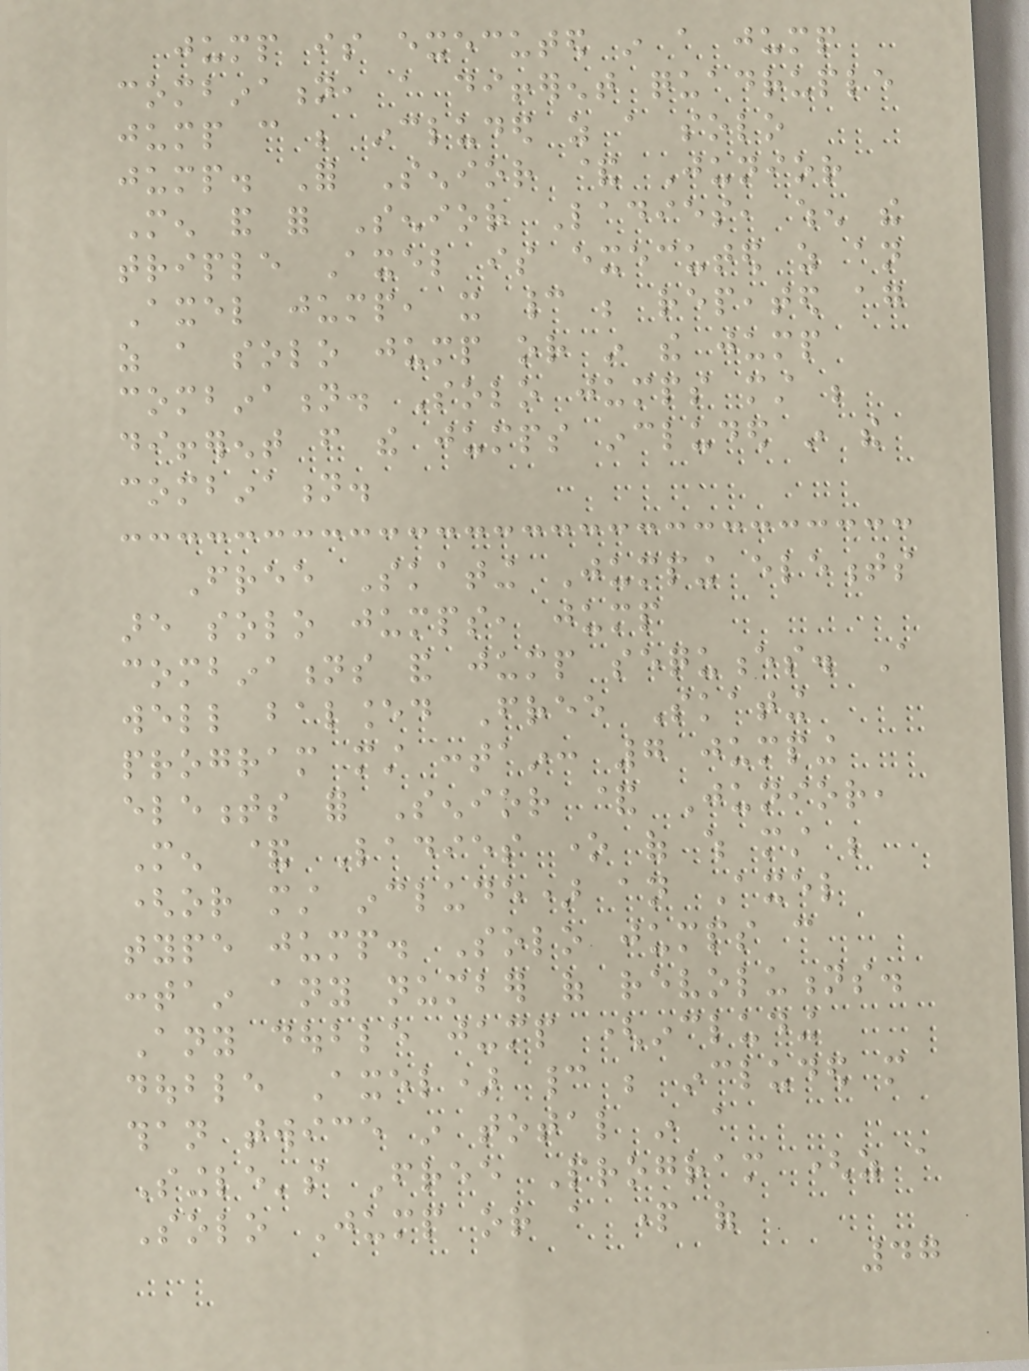jump is executed in a jump
combination, a different quadruple
jump can be included as a solo
jump. For Senior & Junior
Men and for Senior Ladies, when the
triple Axel is executed as an
Axel jump, it cannot be repeated again
as a solo jump or in the jump
combination. Solo jumps must be
different from the jumps included in the
combination.
Free Skating Jumping elements
are solo jumps, jump
combinations and jump sequences. A
well balanced Free Skating
program must contain: 7 jumping
elements for Senior & Junior,
Men & Ladies one of which must be
(or must include) an Axel
type jump. Solo jumps can
contain any number of revolutions.
Any double jump (including
double Axel) cannot be included more
than twice in total in a
Single's Free Program (as a
Solo Jump or a part of
47
